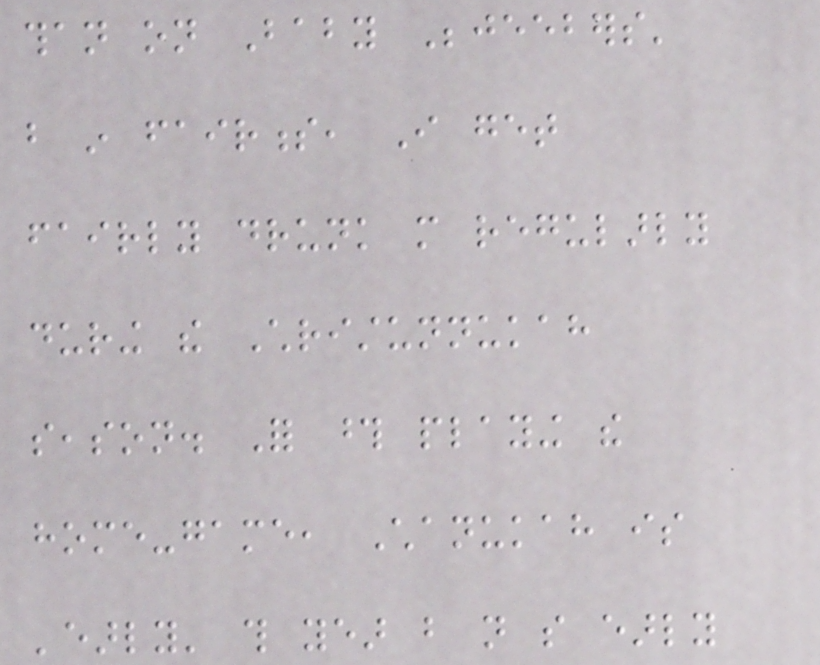than on Baby Bejeebers'
but in fairness, I get
fairly drunk more regularly
during the Christunnukah
season. For those playing the
home-game, Chanukah is
'early' this year but not so early
